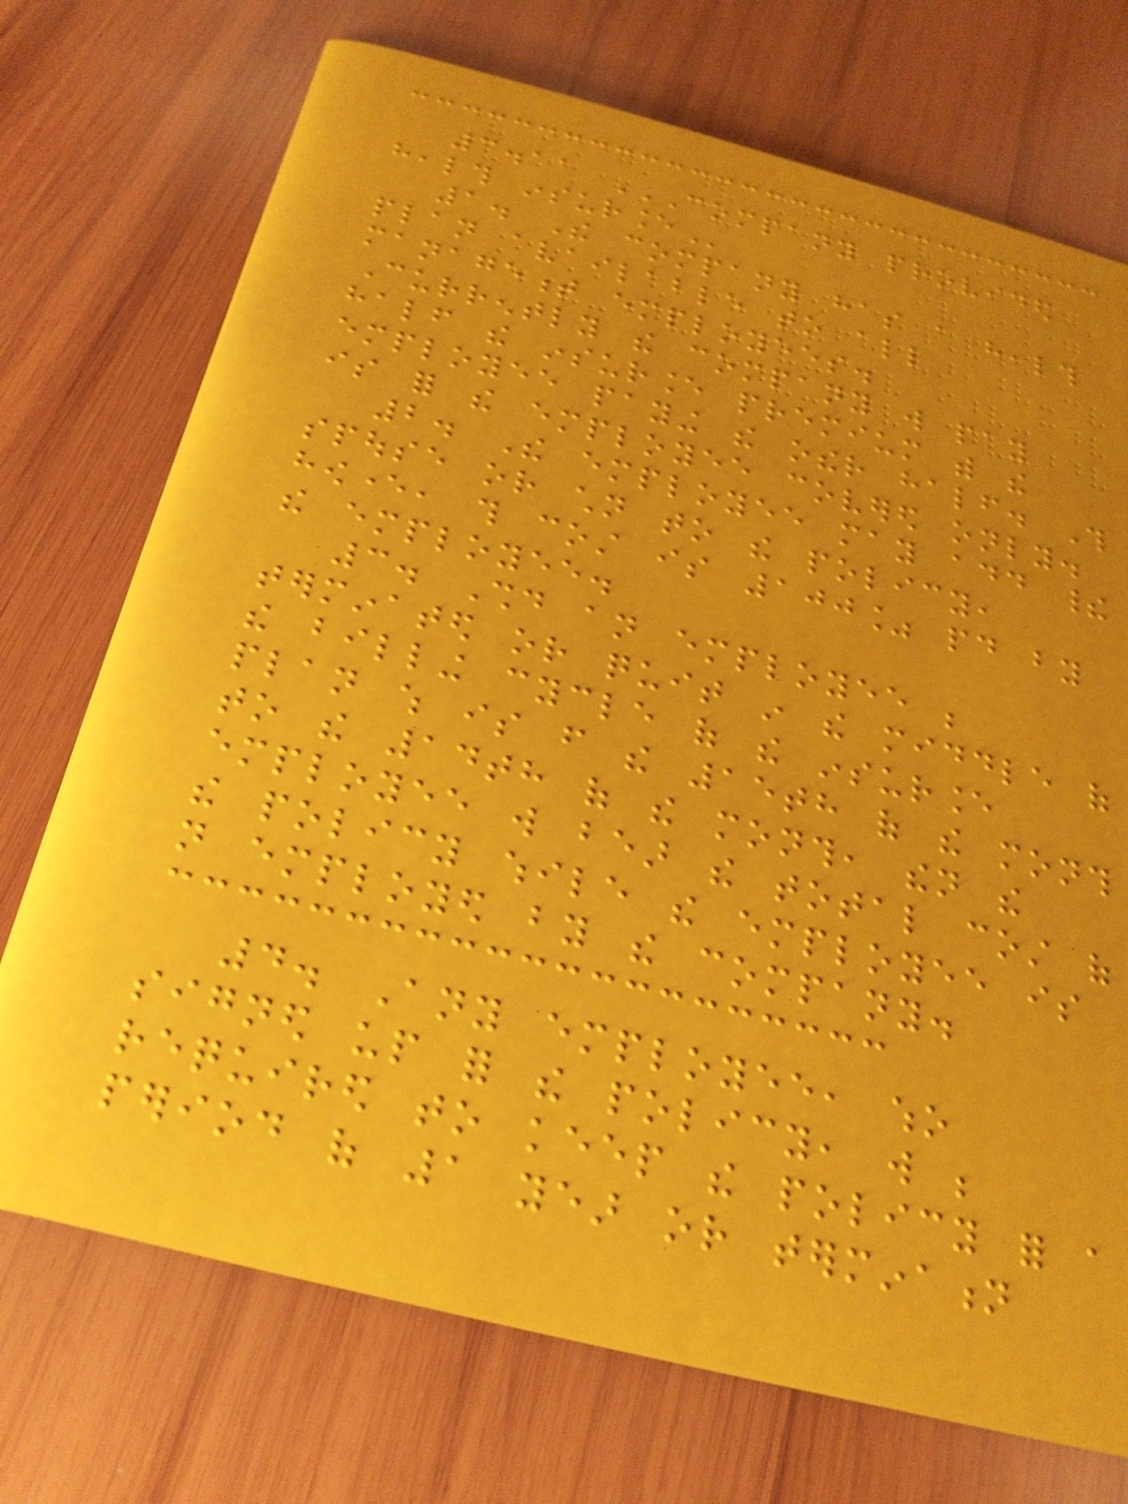3.11 COMPANY PROVIDED
HEALTH INSURANCE
1. The company has a health
plan available to all
management employees.
Currently the company will pay
half the insurance premium with the
employee paying the other half. This
is for the employee covered only.
2. The employee may add their
spouse or children to the policy,
however, this cost is 100% paid by
the employee.
3. Should an employee be
terminated or quit in the middle of
the billing cycle of the insurance
plan which is from the 15th of the month
to the 14th of the month, then the
employee will bear the total cost of
the policy while the employee is
not employed by the company.
4. Any employee, who
signed up for the policy, will be
required to keep the policy for a
period of 1 year or termination
